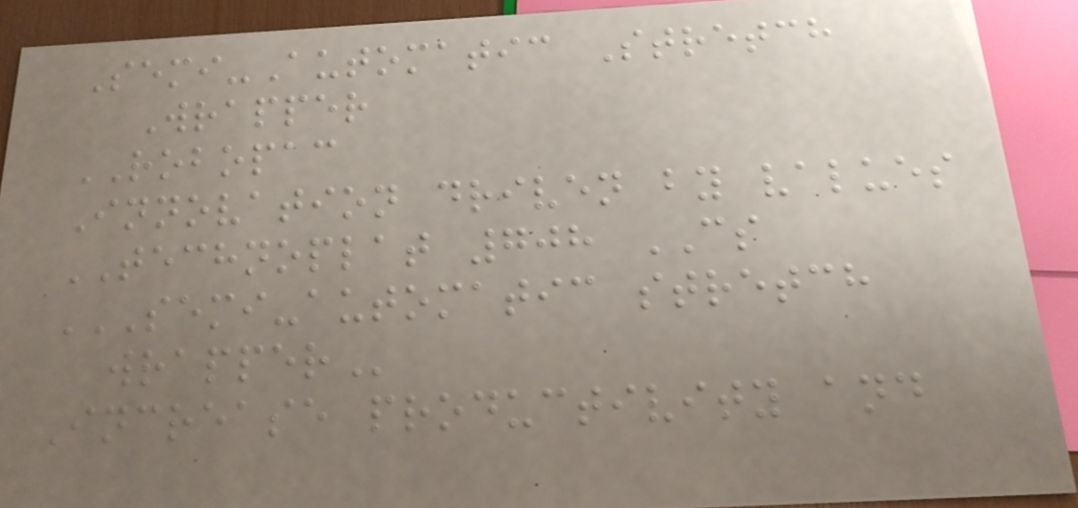Semi-Automatic Stretch
Wrapper
ROBOPAC
Innovation driven by values
TECHNOPLAT 708 CS
SEMI-AUTOMATIC STRETCH
WRAPPER
Increase productivity and
